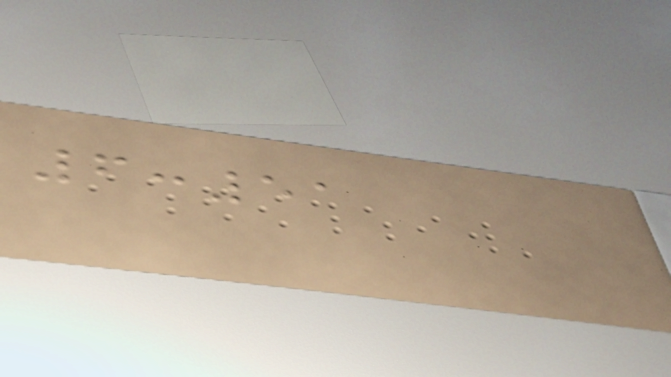6:51
